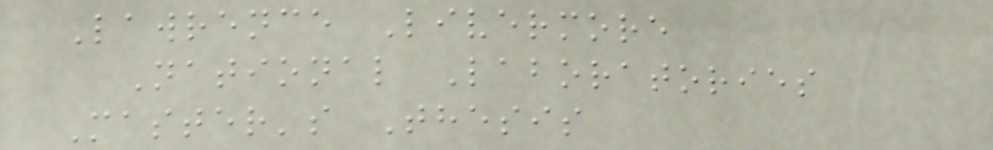Lawrence Livermore
National Laboratories
Master's Thesis
